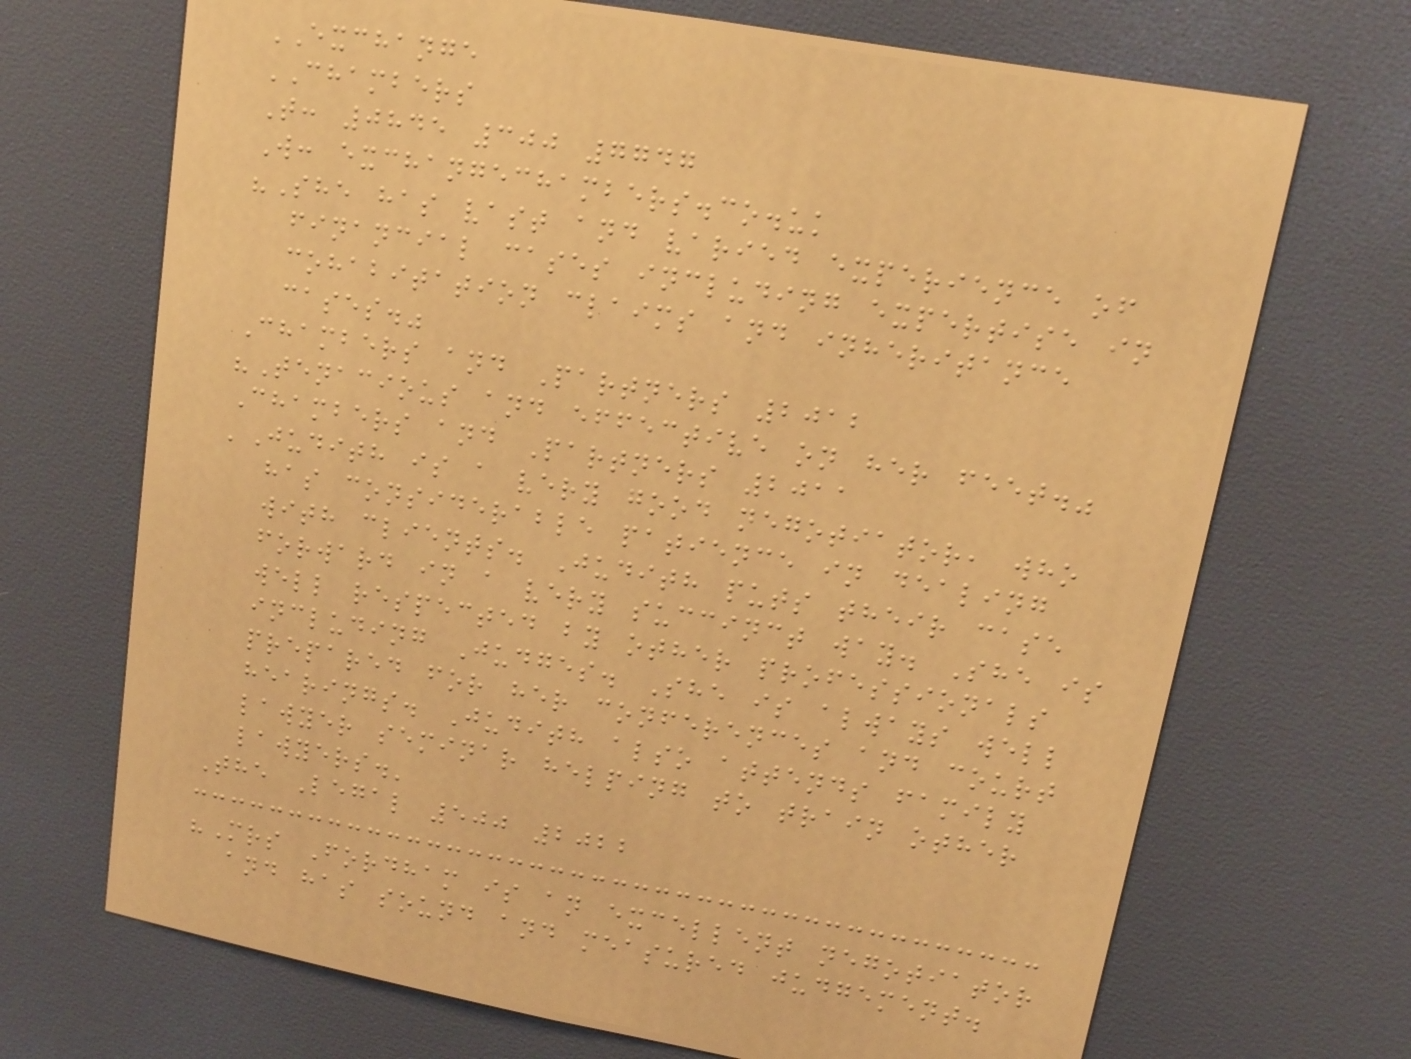EXCHANGE
CHAMBERS
T: 0845 300 7747
W: exchangechambers.co.uk
"She has vast and varied experience of
financial cases including expertise in
cohabitation claims and inheritance
cases."
Chambers and Partners 2012
"Tenacious and effective on her feet."
Chambers and Partners 2011
'Judith is a very good negotiator, who
has considerable patience in dealing
with clients. Judith puts their case
forward in a very succinct way. She is
well respected by other professionals
including Judges. She is always well
prepared for her conferences and court
hearings. Judith also attends family
lawyer seminar helping to train other
lawyers.'
The Legal 500 2022
"Mrs Fordham is an excellent negotiator
and has sound and measured judgement.
